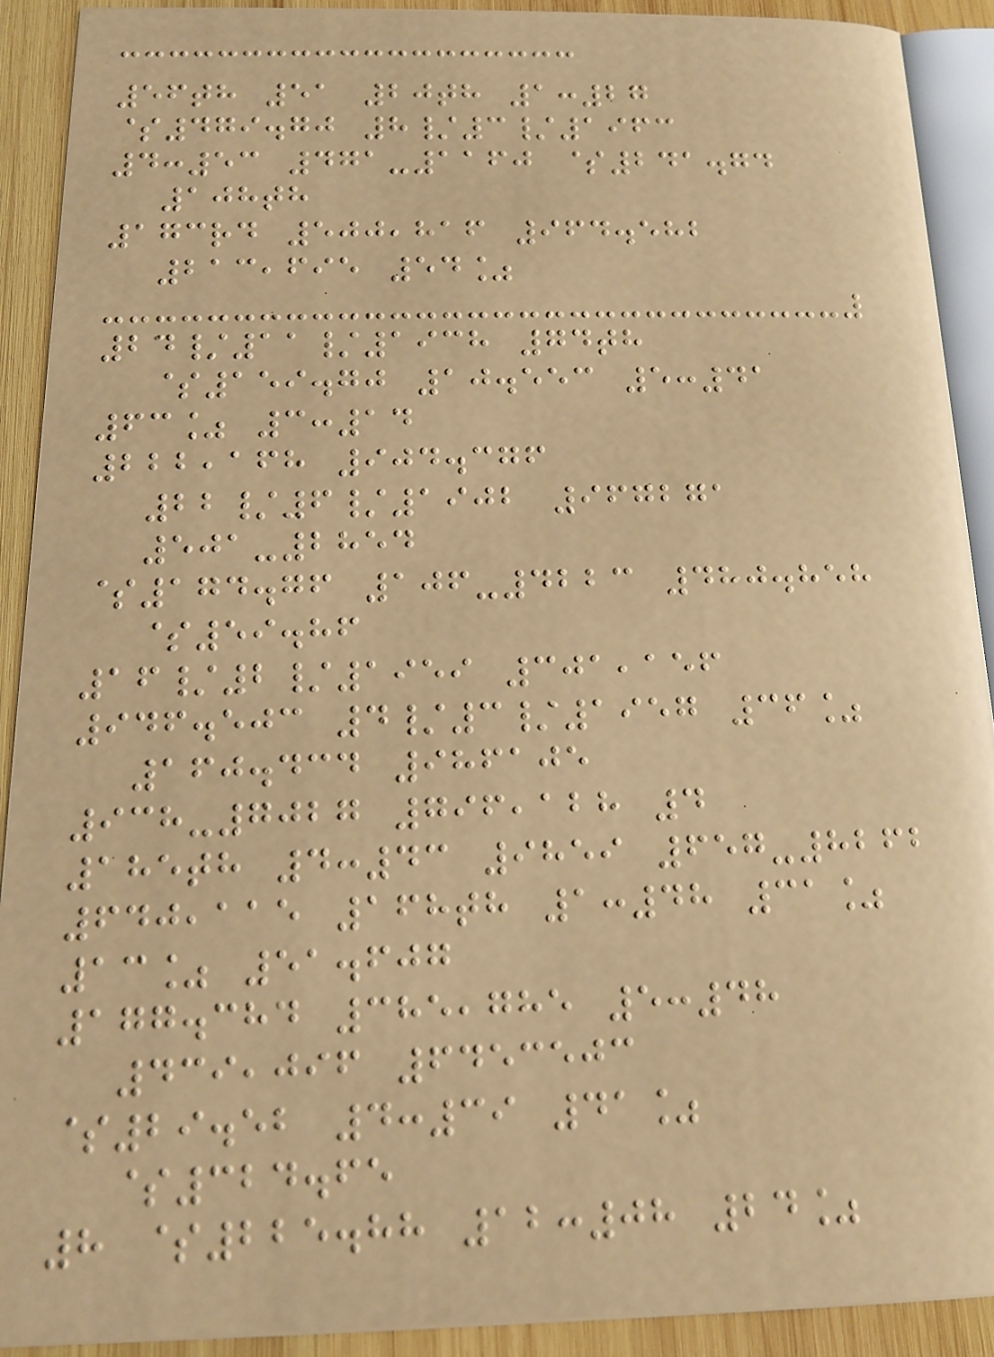56th 51 20th 1:27
$479.70 8/3/1963
4:53 471-1160 $241.74
108th
173rd 500,816 964.582
213,695 54%
24/11/1938 74th
$159.70 10.553 5:41
63% 3:14
222,168 904.376
22/6/1902 967271
501-2854
$174.76 106-4223 480.858
$59.86
16/2/1959 301,156
946.503 4/3/1957 36%
160.434 986105
938-7027 796,128 4
185th 4:43 9859 657-8262
640,115 168th 1:48 31%
13% 51.607
177.384 385,785 5:48
439,096 6453503
$29.52 4:39 41%
$324.65
8 $225.88 12:08 24%
